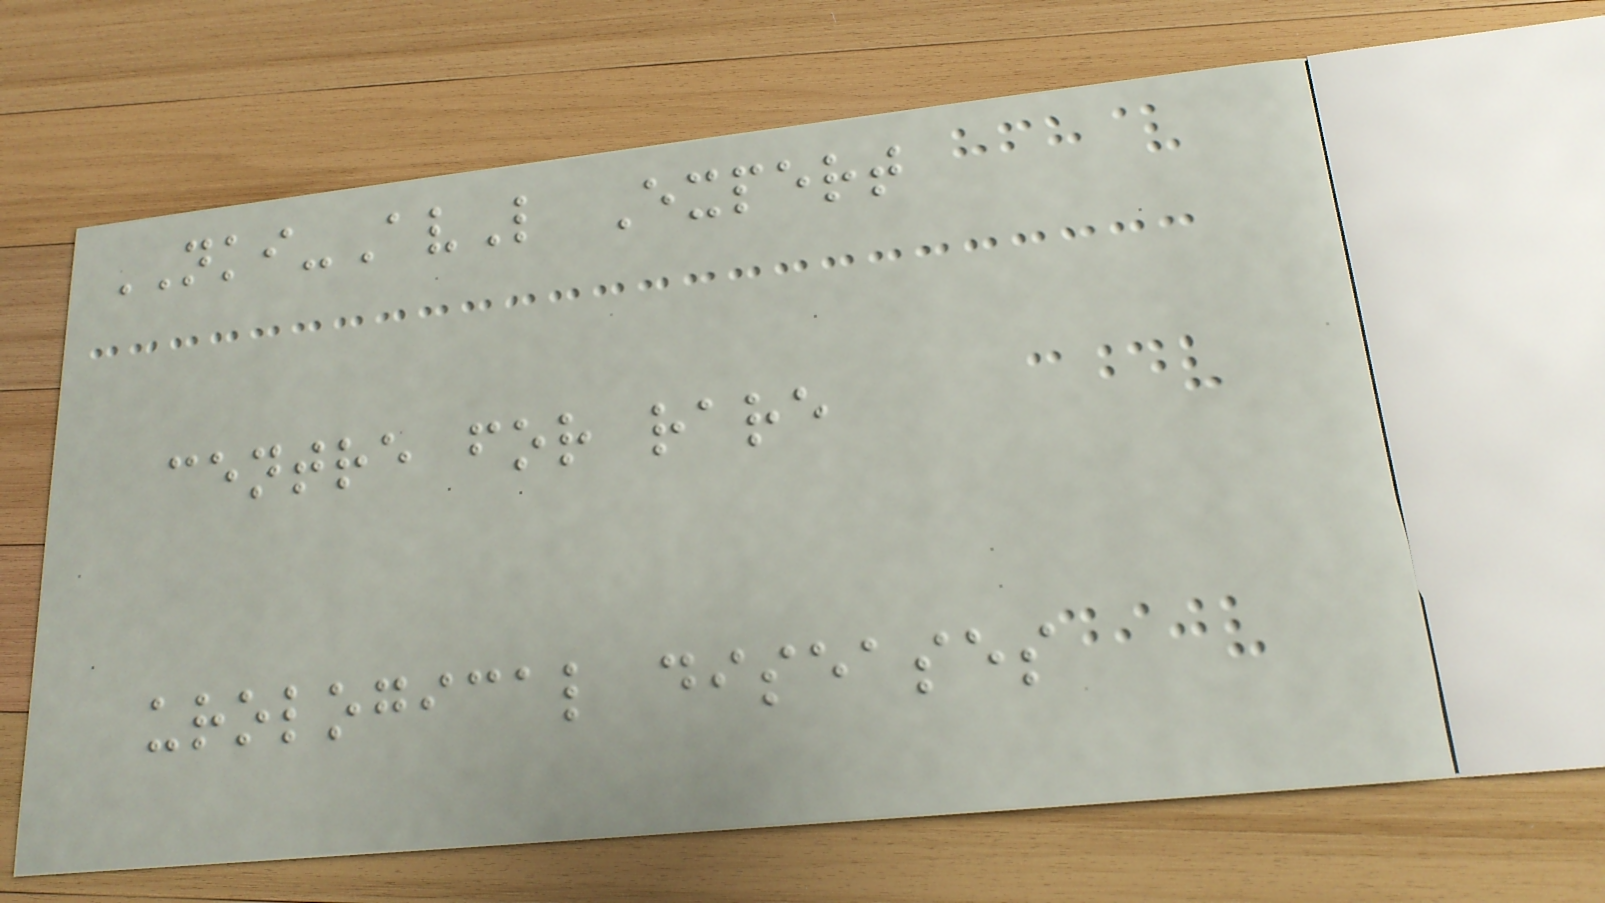NKI-AvL Expert
centre for rare
urological diseases
